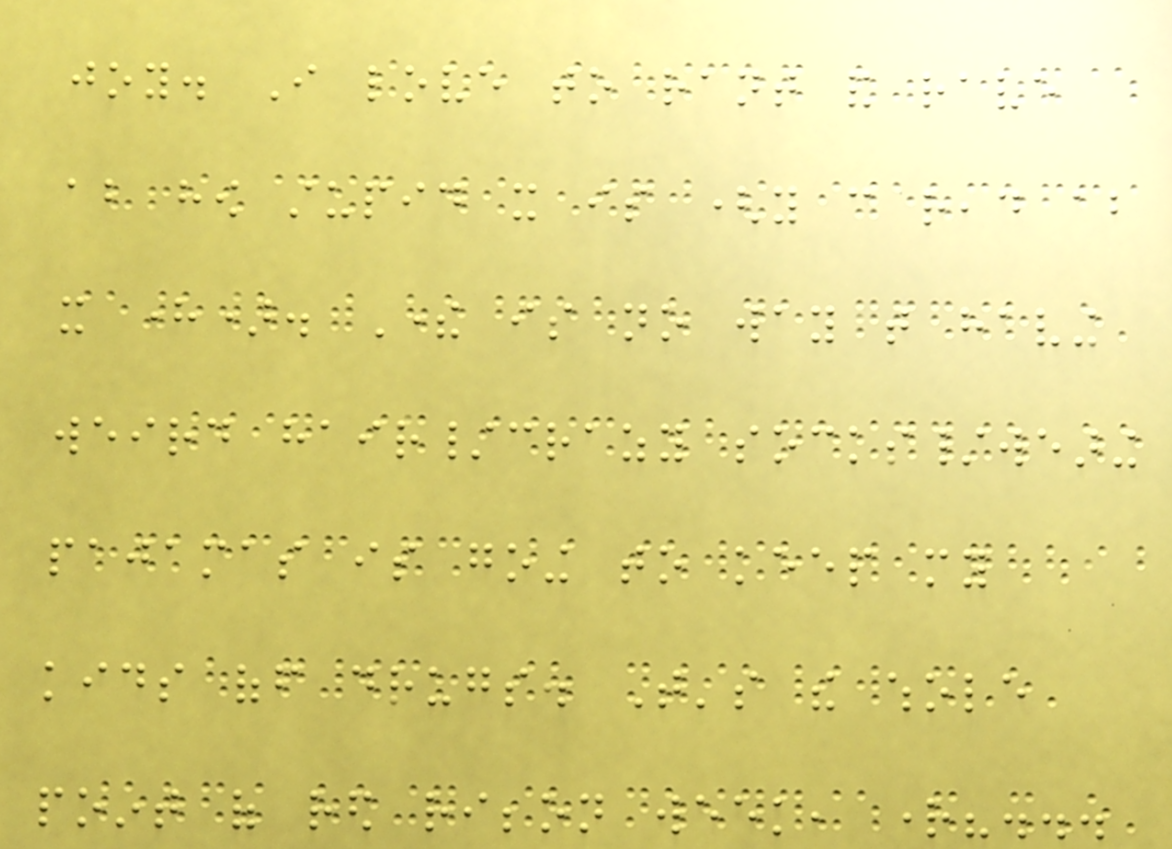joy. I love to rant and rave
about how stupid it is (you can read about
it here). There is no way that having
weird hair/crazy socks/wearing
pajamas is going to keep my
kids off drugs. That's the whole
point of red ribbon week, right?...
